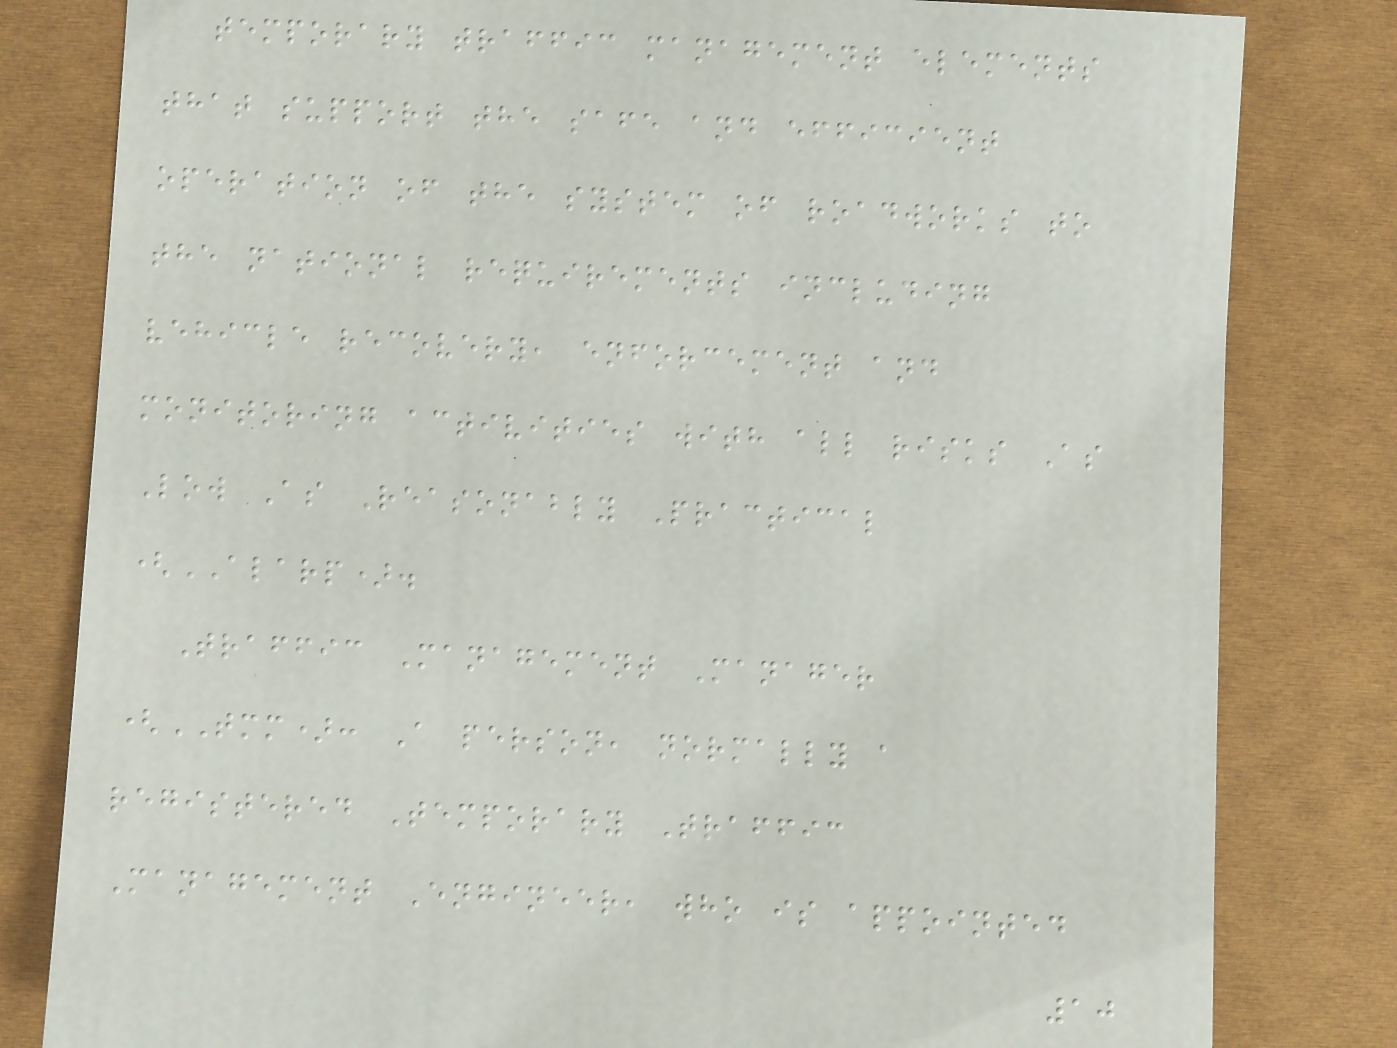temporary traffic management elements
that support the safe and efficient
operation of the system of roadworks to
the national requirements including
vehicle recovery, enforcement and
monitoring activities with all risks As
Low As Reasonably Practical
(ALARP).
Traffic Management Manager
(TMM): A person, normally a
registered Temporary Traffic
Management Engineer, who is appointed
10
